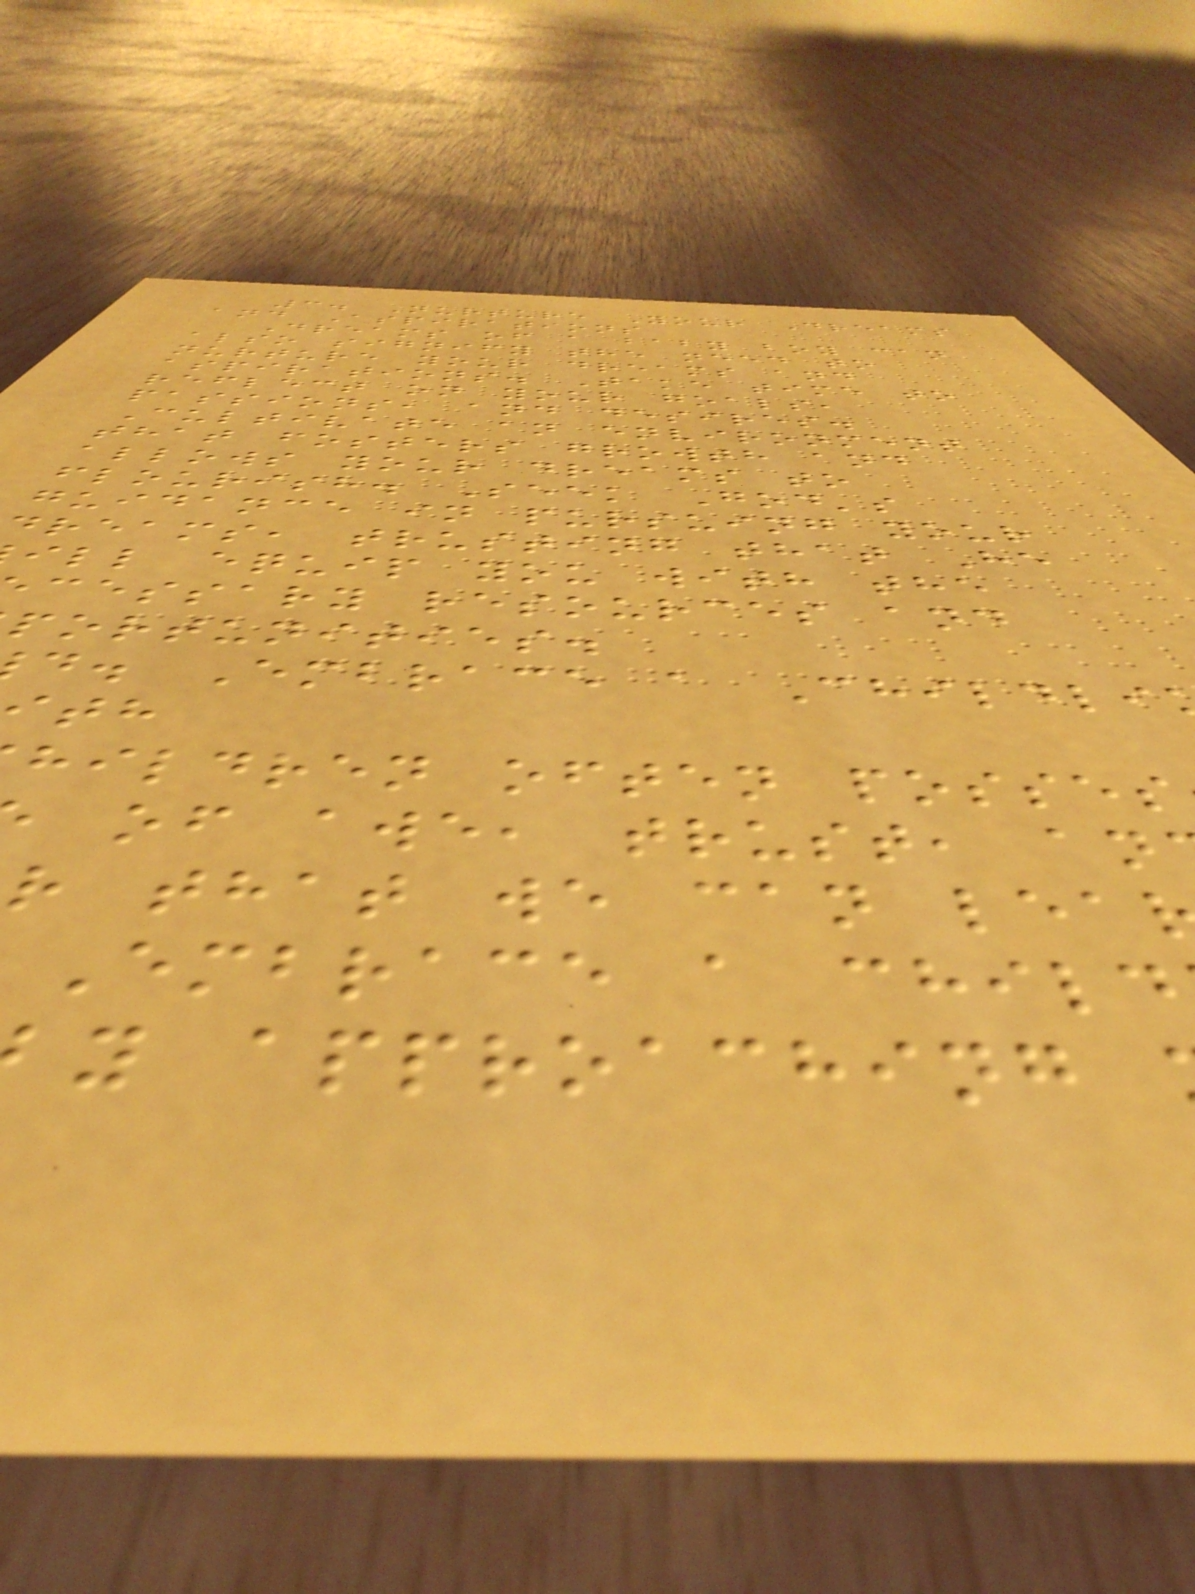3. Nurture Your Dreams
and Aspirations
Dreams of a baby boy can
also signify the need to
nurture your dreams and
aspirations. Take time to
reflect on your goals,
passions, and desires.
Cultivate an environment
that fosters growth and
allows your dreams to
flourish. Seek God's
guidance in pursuing your
dreams, trusting that He
ill equip you with the
cessary resources and
portunities.
d. Embrace a Childli
hildren often posses
of awe, trust, an
r that we can lea
Embrace a child
y approaching
